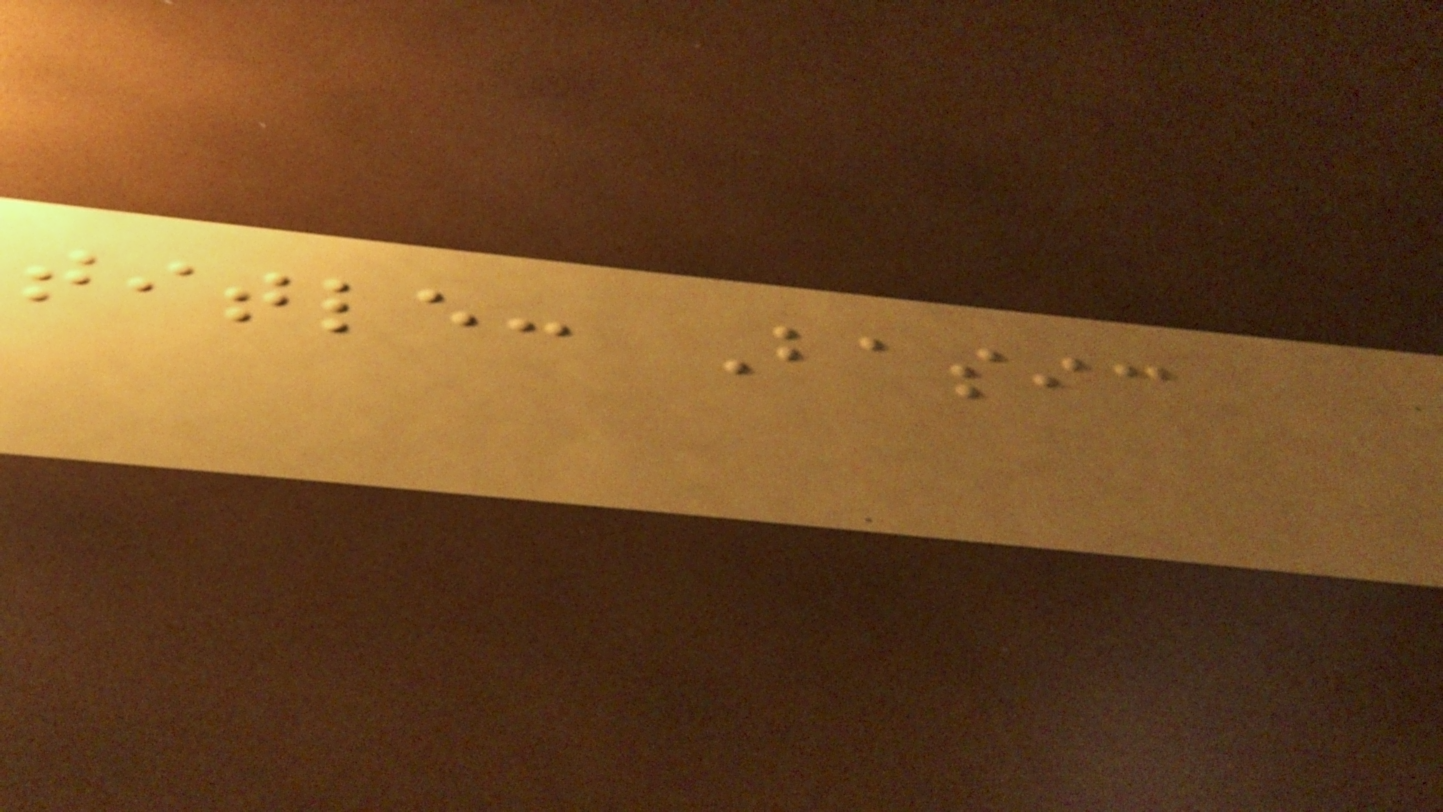title: Basic
